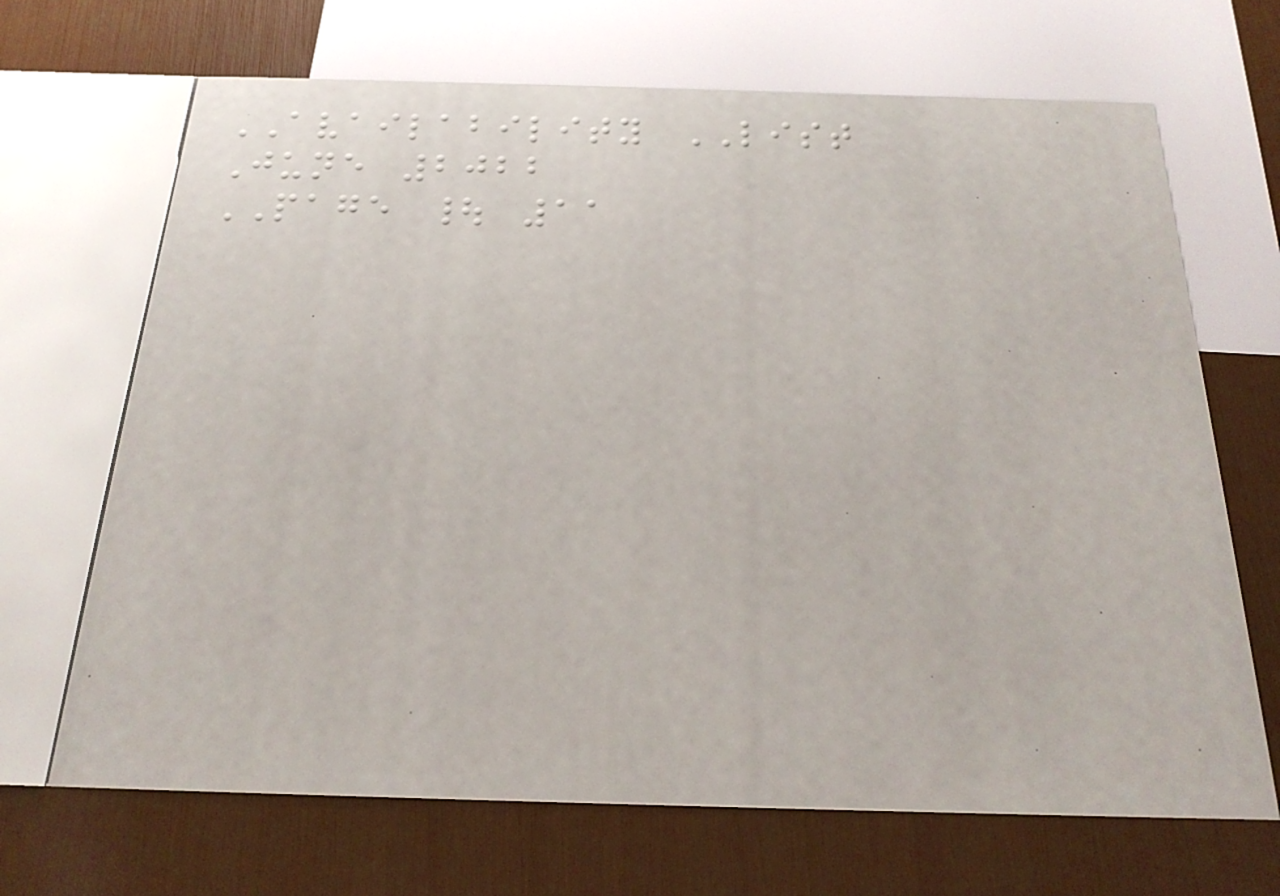AVAILABILITY LIST
June 2022
PAGE | 11
